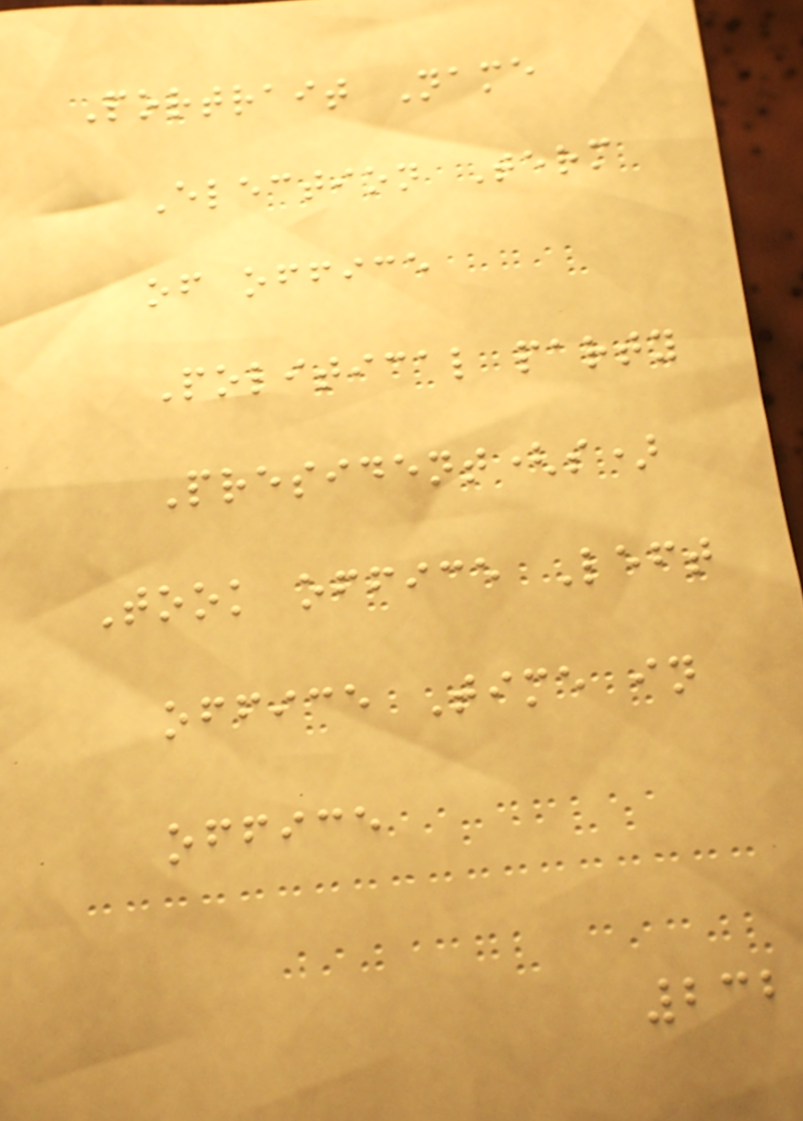Portrait Name
Election Term
of office
Political party
President(s)
Took office Left
office Time in
office
232
